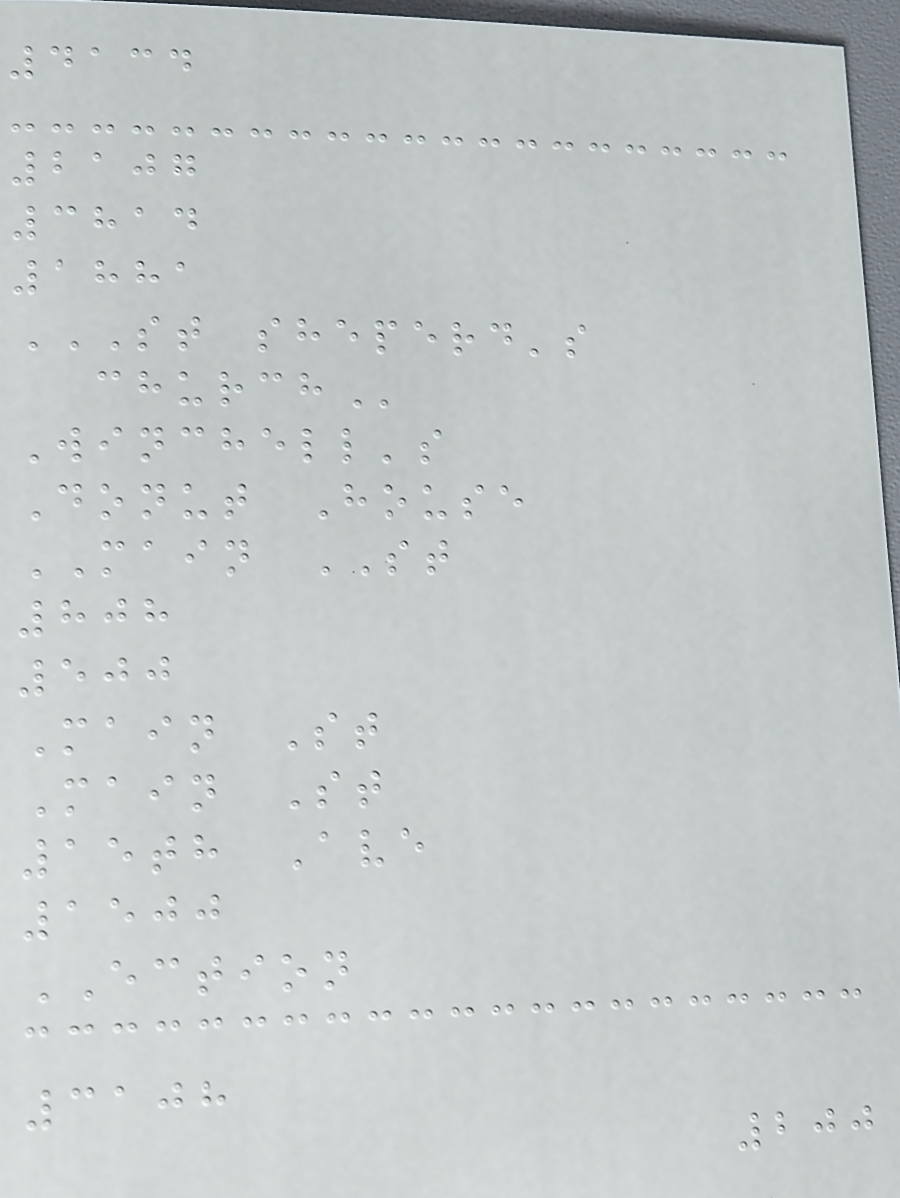4134
2107
3814
1881
ST SHEPERD'S
CHURCH
Winchell's
Donut House
MAIN ST
808
500
Main St
Main St
15th Ave
1500
ECTION
3108
200
